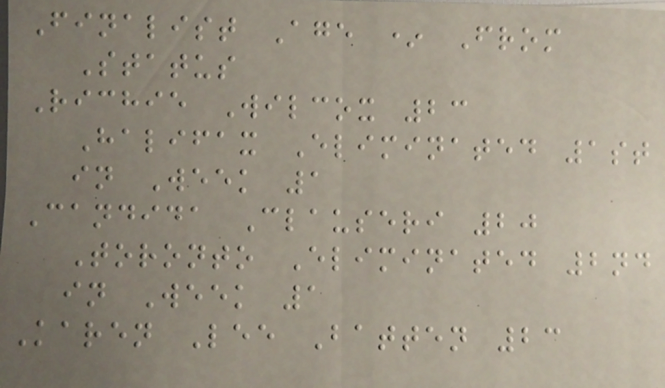Finalist Age * From
Status
Richie Wilcox 23
Halifax Eliminated 1st
in Week 1
Candida Clauseri 20
Toronto Eliminated 2nd
in Week 1
Karen Lee Batten 23
